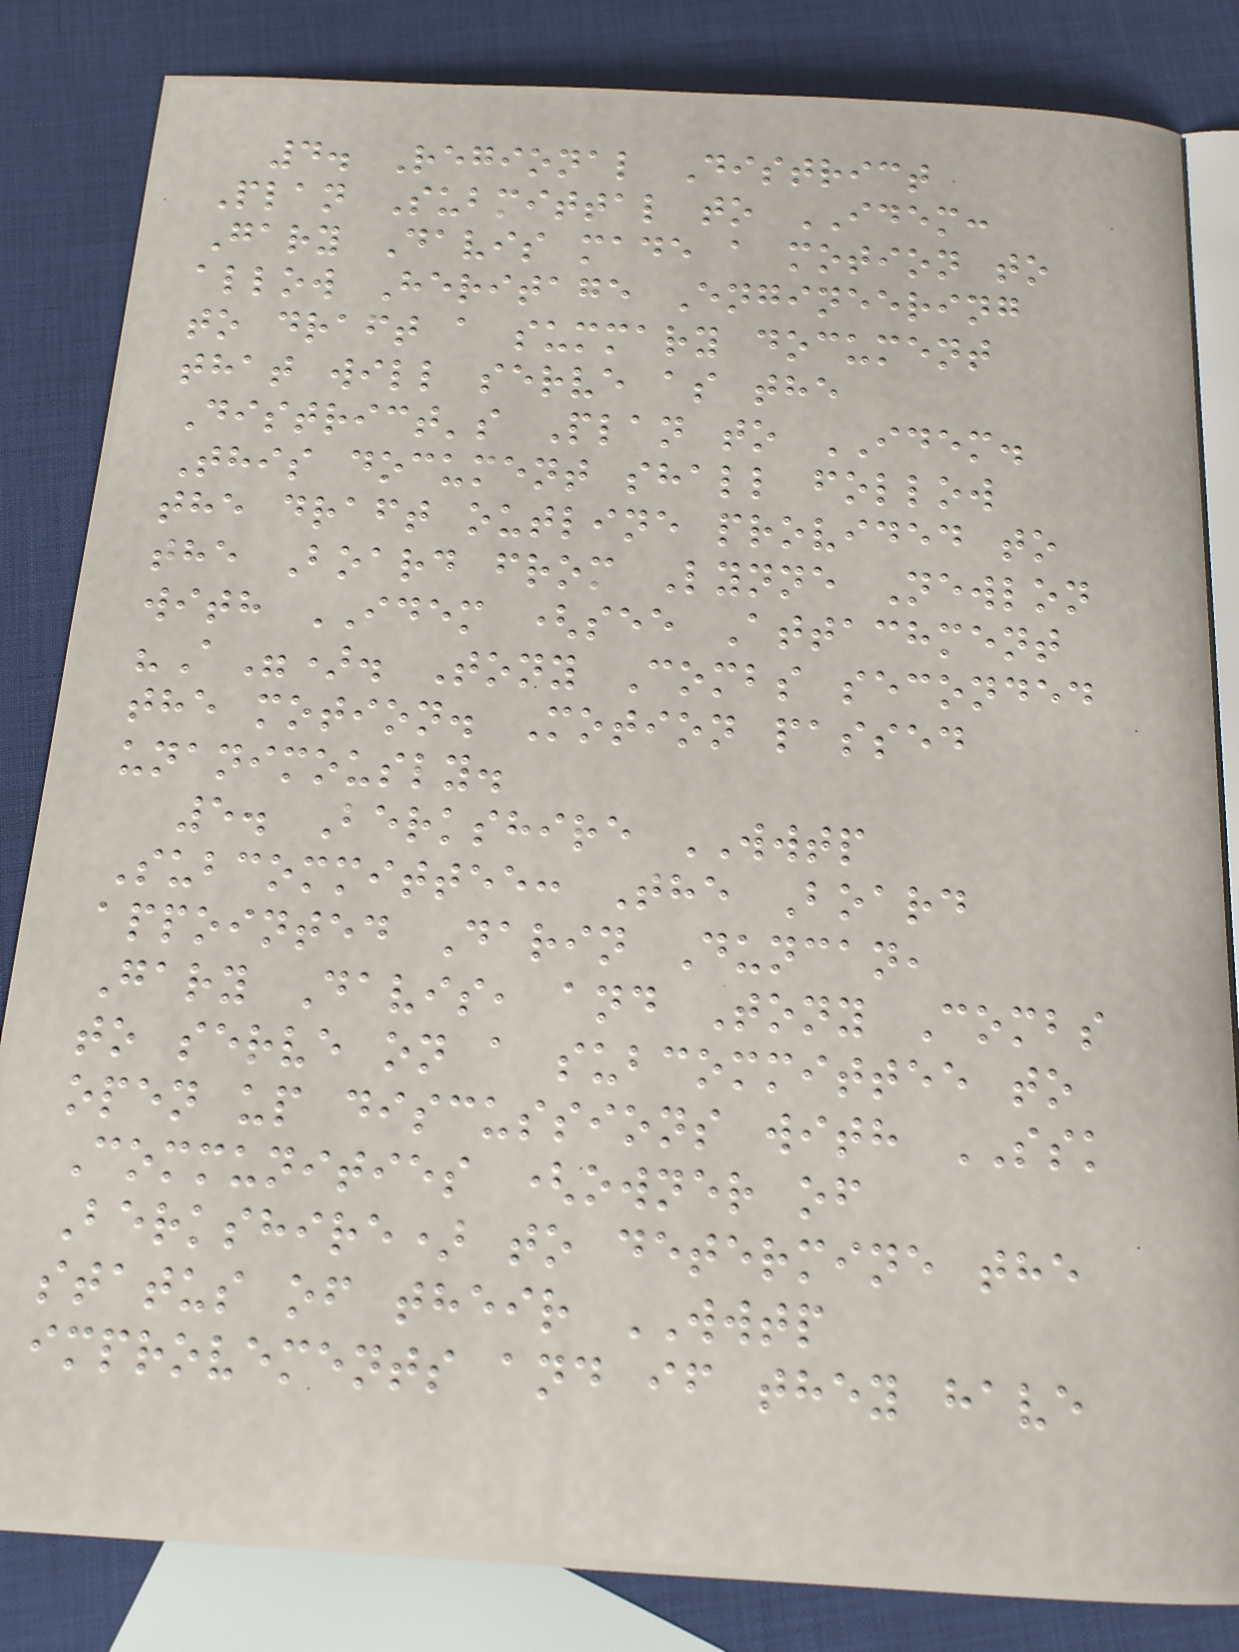4. Regional District
Plan Submittal to IDEM:
Gary Davis made a motion to
allow Heritage Engineering
to draft a summary document
that will serve as the
District's Plan to IDEM.
This document shall follow
the draft outline provided to
the Board from Lynne Newlon
with IDEM (see Attachment
"A"). Tony Combs seconded
the motion. Motion passed
unanimously.
5. Berkshire WWTP
Subcommittee: The Board
appointed Darin Duncan,
Gary Davis, and Tony Combs
to serve on a subcommittee to
open up discussions with SSK
Communities (owner of
Berkshire) to determine the
status of their WWTP
improvements and if they have
